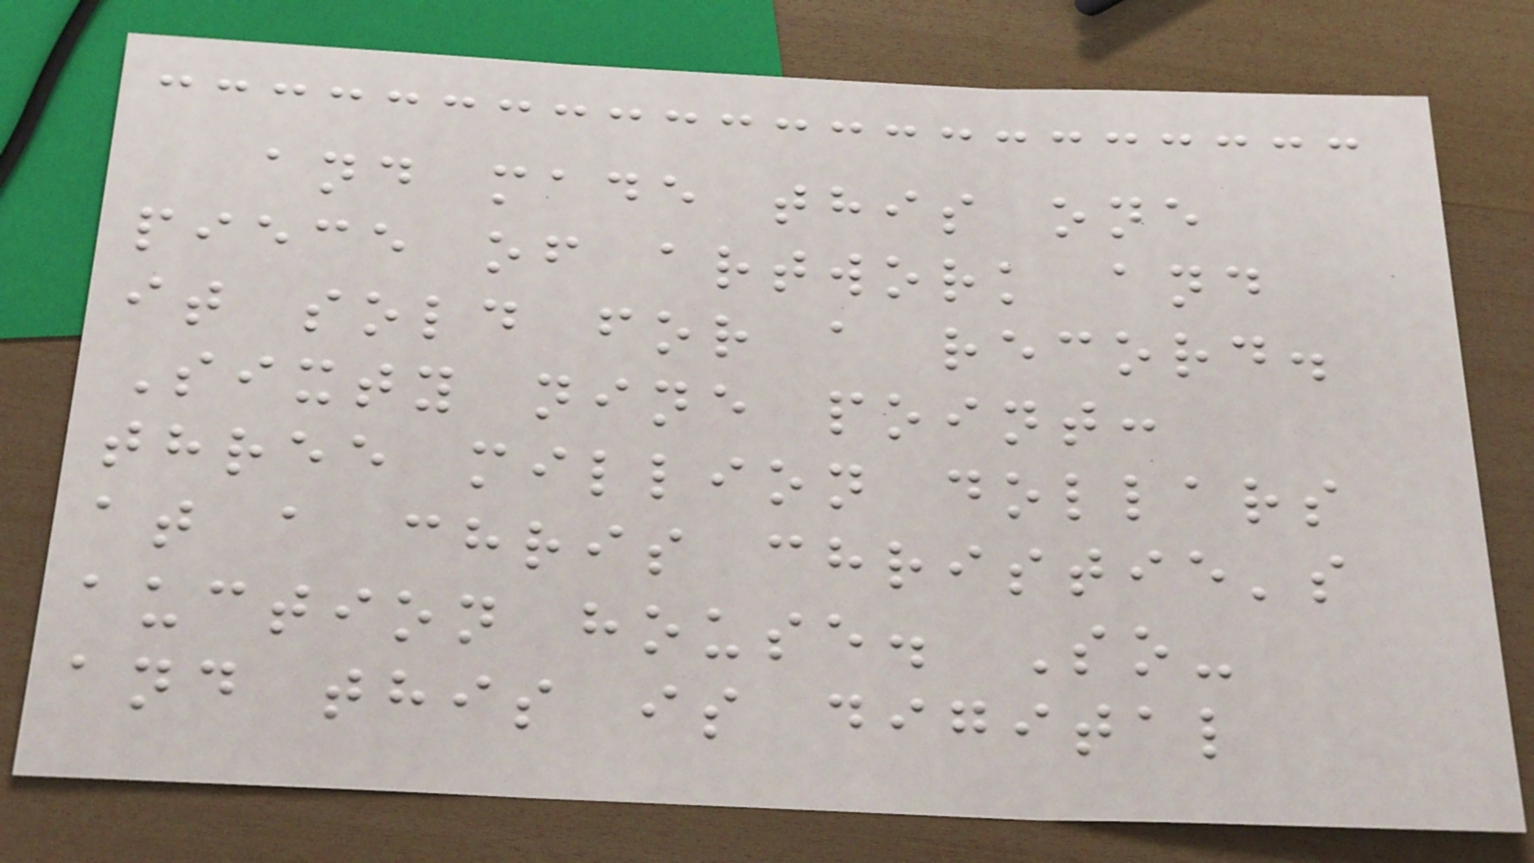and made this one
piece of artwork and
it sold for a record.
Sixty nine point:
three million dollars
at a chris christie's
auction house. So-
and this is digital
